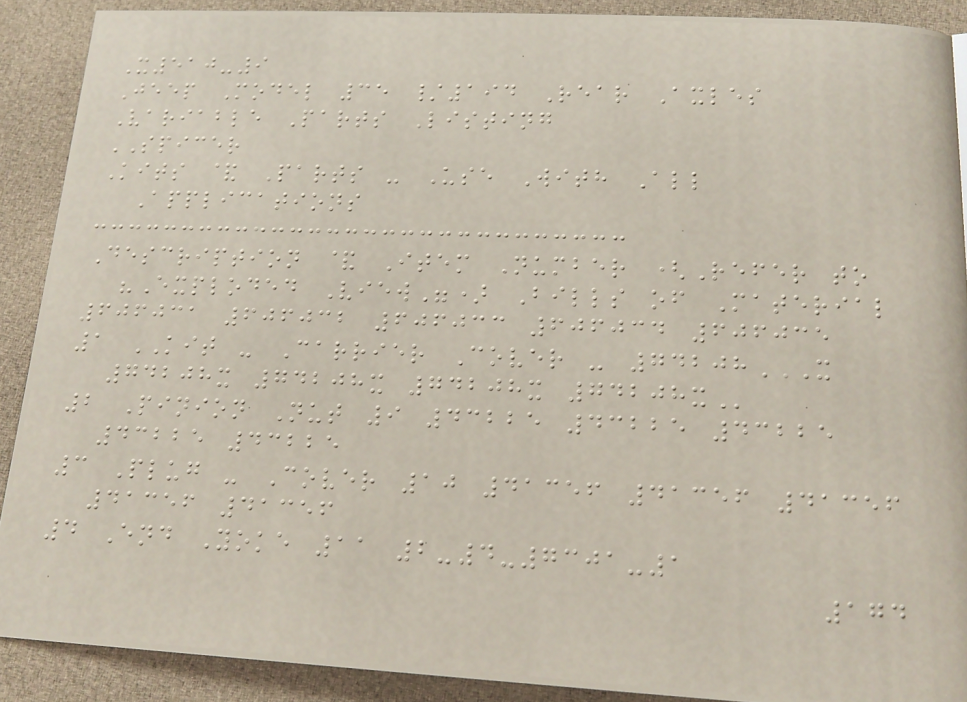X510-9
Jeep Model 35 /194 Rear Axles
Variable Parts Listing
SPICER
Kits & Parts - Use With All
Applications
Description & Item Number (Refer to
"Exploded View") Bills of Material
606031 606032 606033 606034 606035
1 KIT - Carrier Cover - 74208X
74208X 74208X 74208X 74208X
2 Pinion Nut 9 43225 43225 43225
43225 43225
3 Plug - Cover 10 41356 41356 41356
41356 41356
4 End Yoke 11 2-4-7301-1
174
